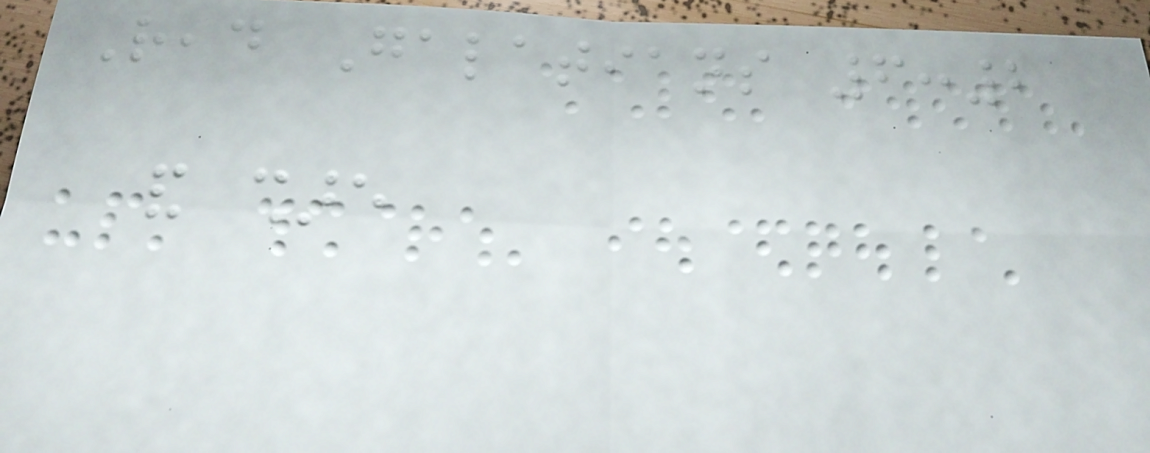Read Galatians 6:2
and share
